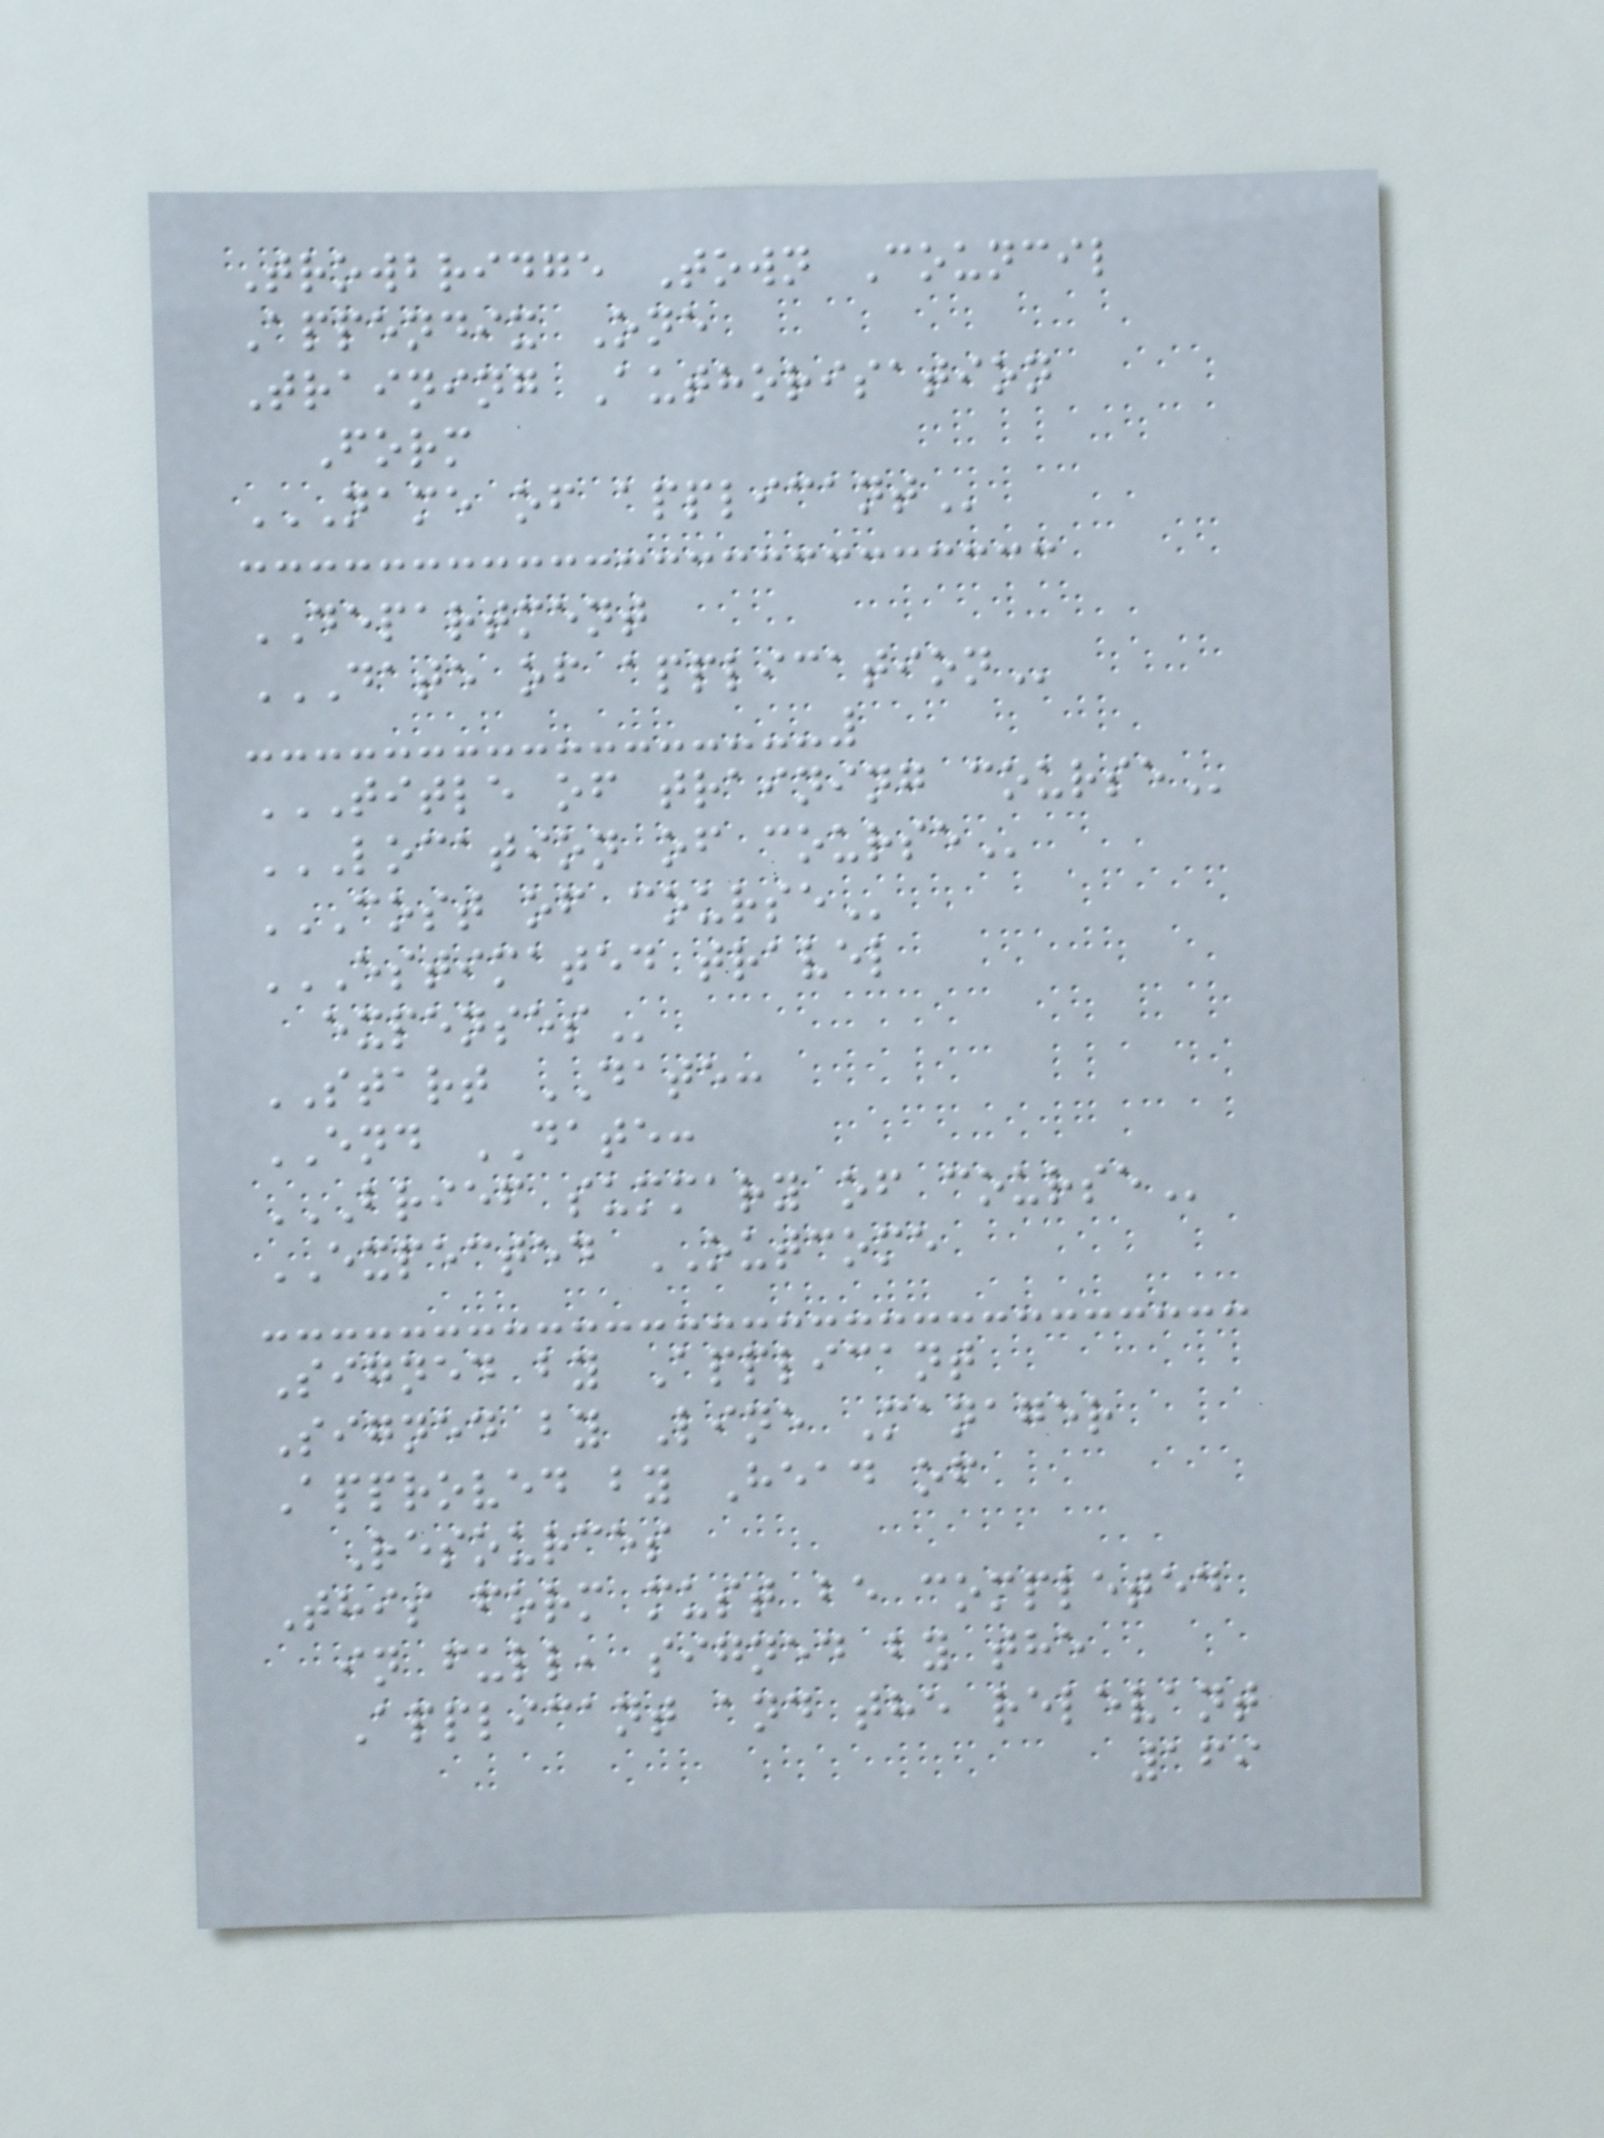Trowbridge Town Council
Appendix One
Training Authorisation
Form
NAME OF APPLICANT
DEPARTMENT
DATE OF APPLICATION
TITLE OF TRAINING COURSE
LOCATION OF COURSE
COST OF COURSE
ESTIMATED TRAVEL
EXPENSES
START DATE:
END DATE:
BRIEF SUMMARY OF COURSE
EXPECTED OUTCOME
Signed by Applicant
Signed by Line Manager
Approved by Head of
Resources
This form must be completed
in full, signed by the
Applicant and the relevant
169
